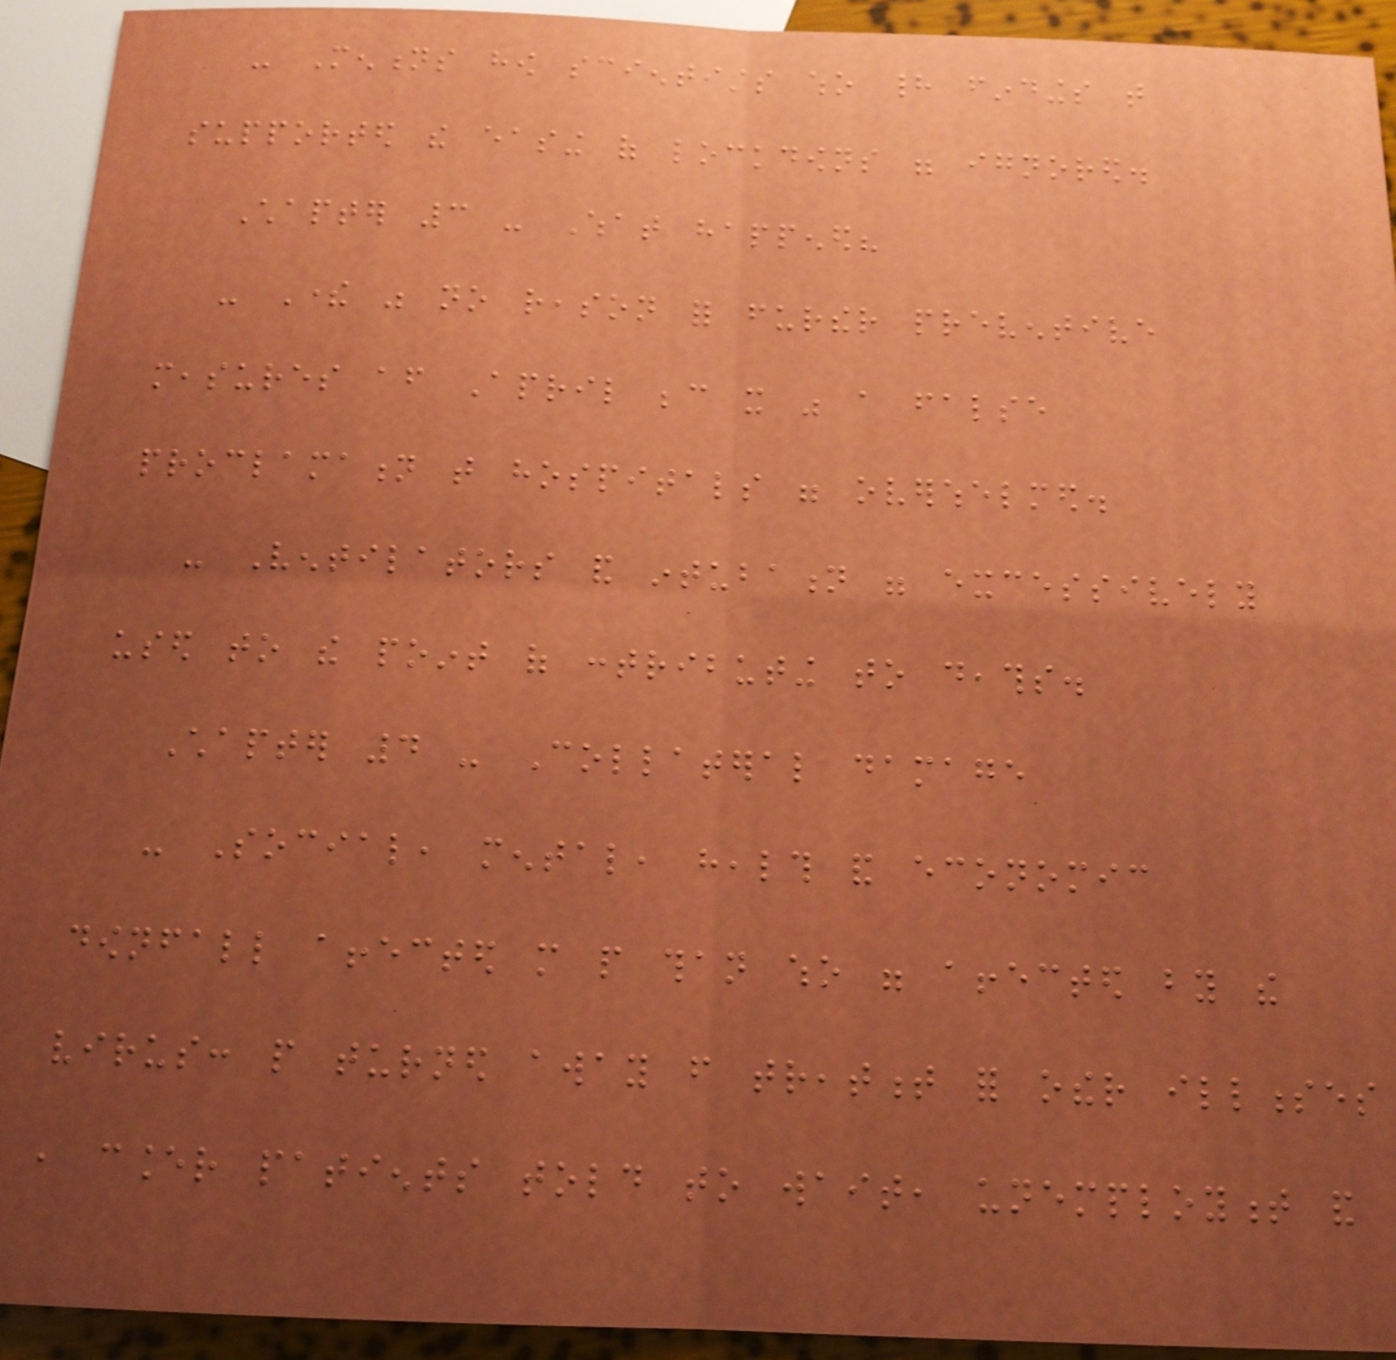- Mentions how scientists who had findings that
supported the easing of lockdowns were ignored.
Chapter 3 - What happened?
- There was no reason for further preventive
measures after April because it was a false
proclamation that hospitals were overwhelmed.
- Ventilators and intubation were excessively
used to the point of contributing to deaths.
Chapter 4 - Collateral damage
- Social, mental, health and economic
downfall affected more people than who were affected by the
virus: people turned away from treatment for other illnesses
, cancer patients told to wait, unemployment and
